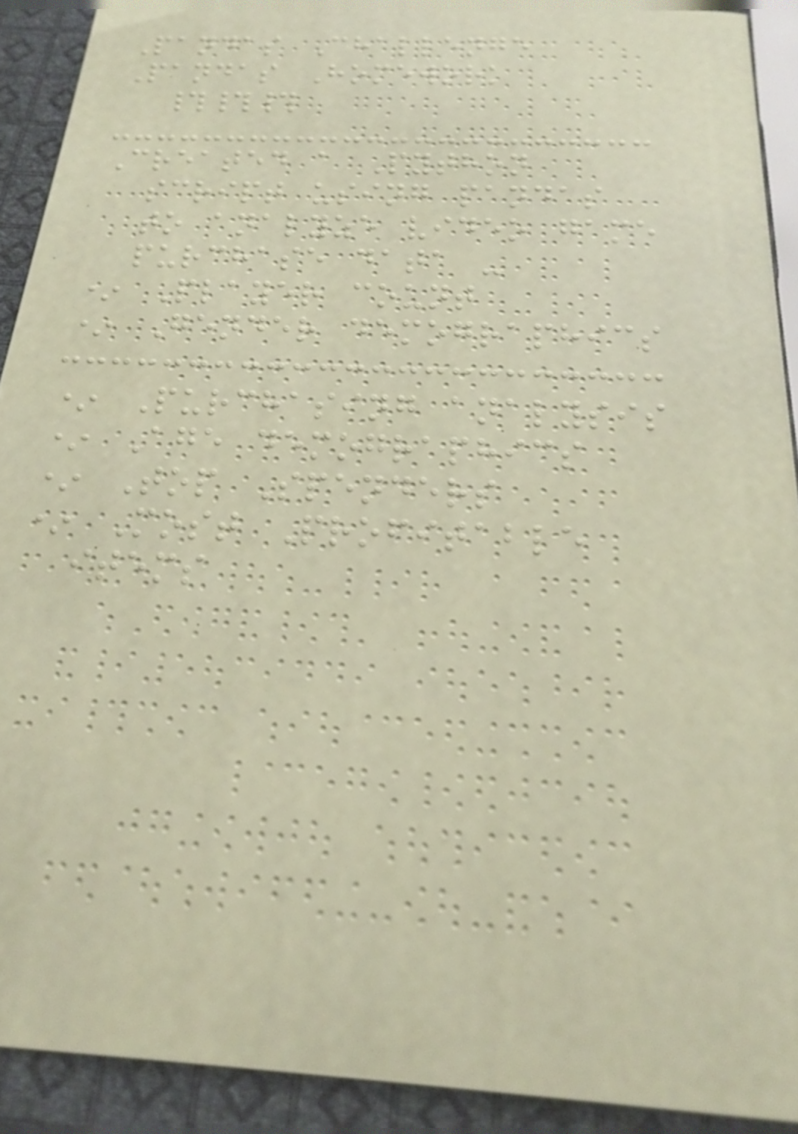Pandas Challenge
Pandas Homework
###
Created a Python
script using pandas
to analyze video game
purchase data -
* Player count
* Gender demographics
* Purchasing analysis
* Age demographics
* Top Spenders
* Most Profitable
items
